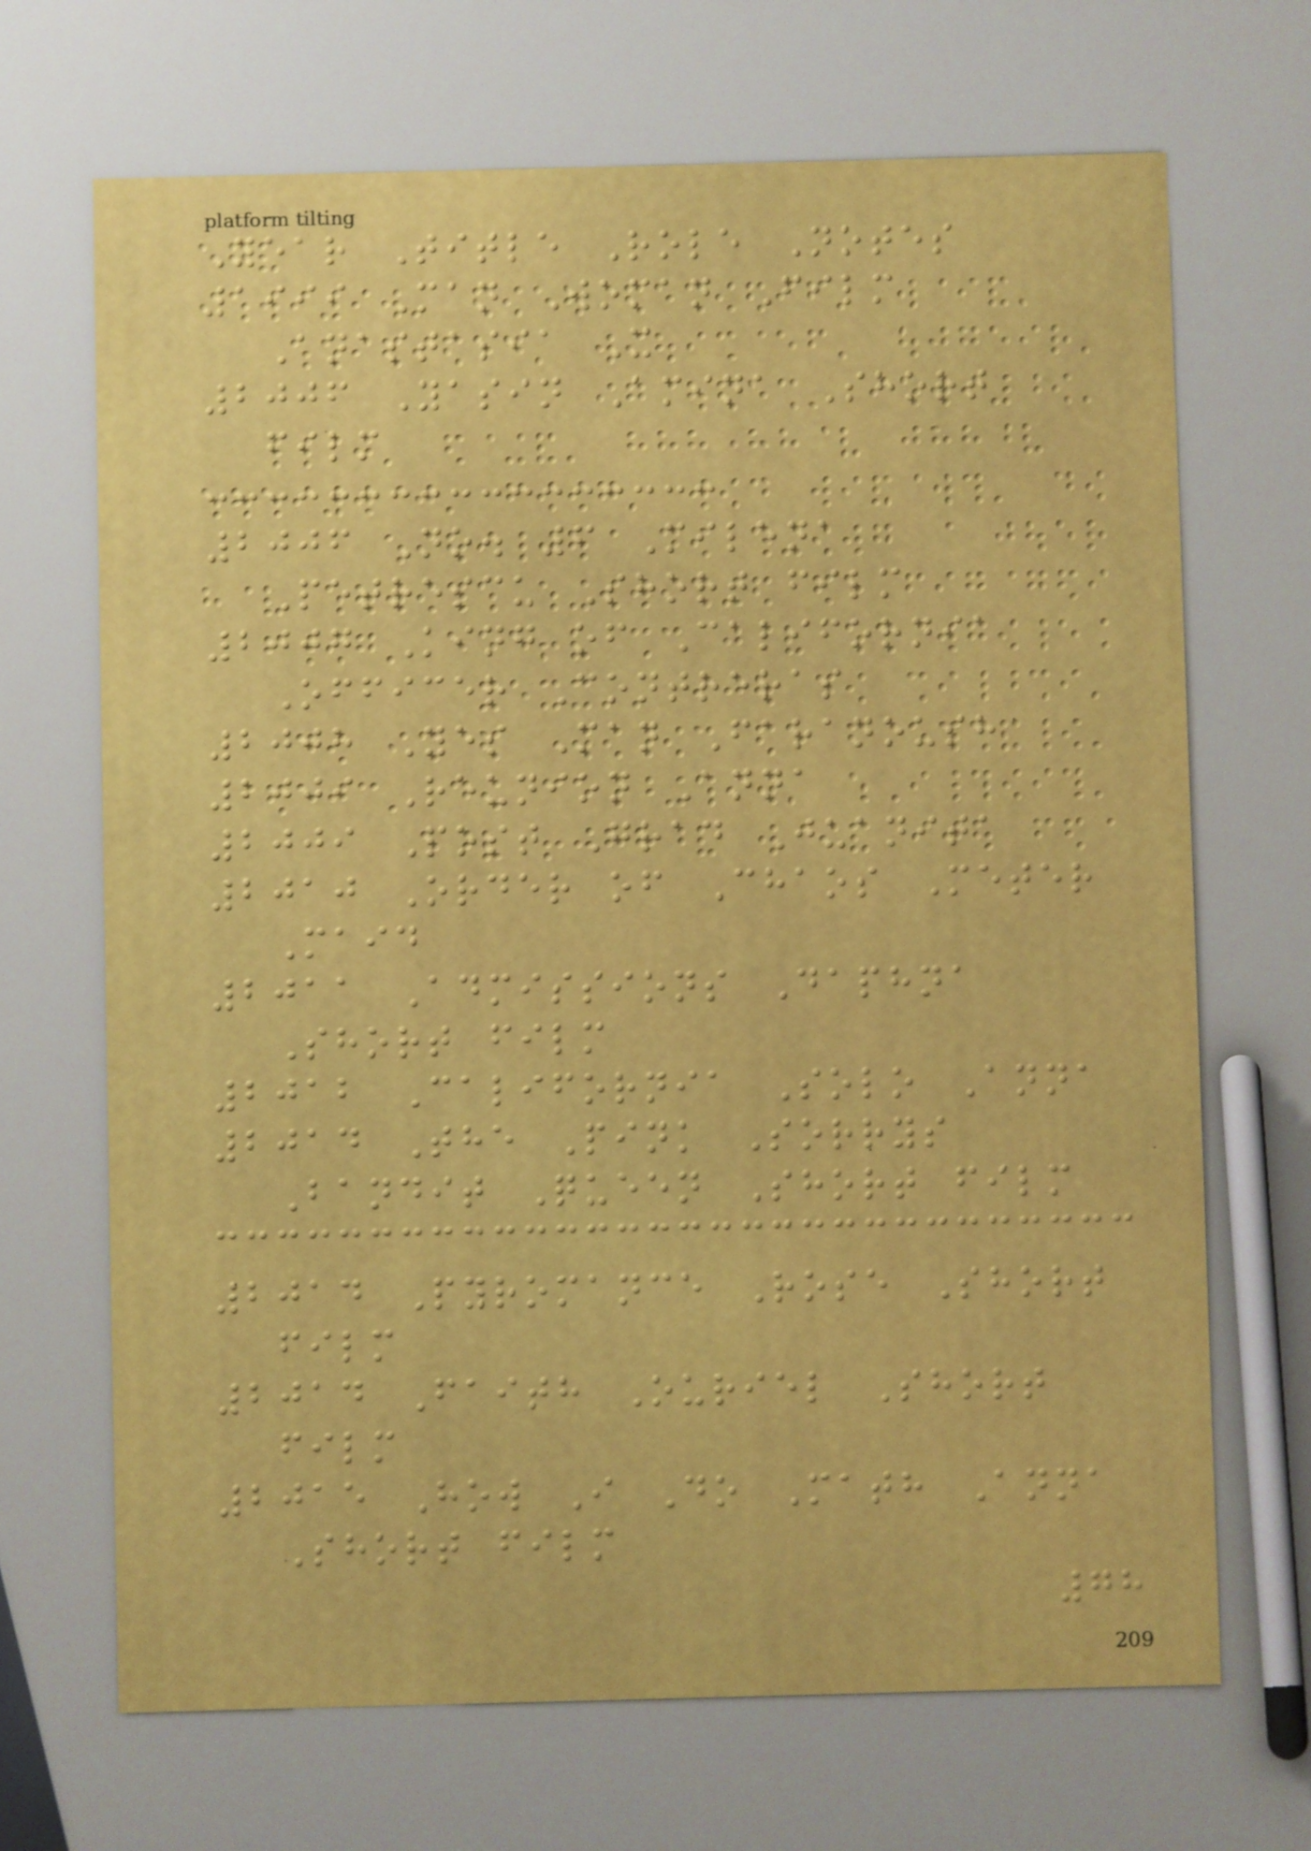Year Title Role Notes
1999 Man Woman Film
Anastasia X
2006 Yasin Amina Short
film
2006 No. 6 Milena
Petrescu Short film
2007 King of California
Officer Contreras
2008 Yes Man Faranoush
2009 Reunion Anna
2009 Post Grad Juanita
2010 Order of Chaos Meter
Maid
2011 Admissions Daphna
Short film
2012 California Solo Anna
2014 The Pink Sorrys
Bandit Queen Short film
2014 Pyromance Rose Short
film
2014 Faith Ouriel Short
film
2015 How I Do Math Anna
Short film
78
